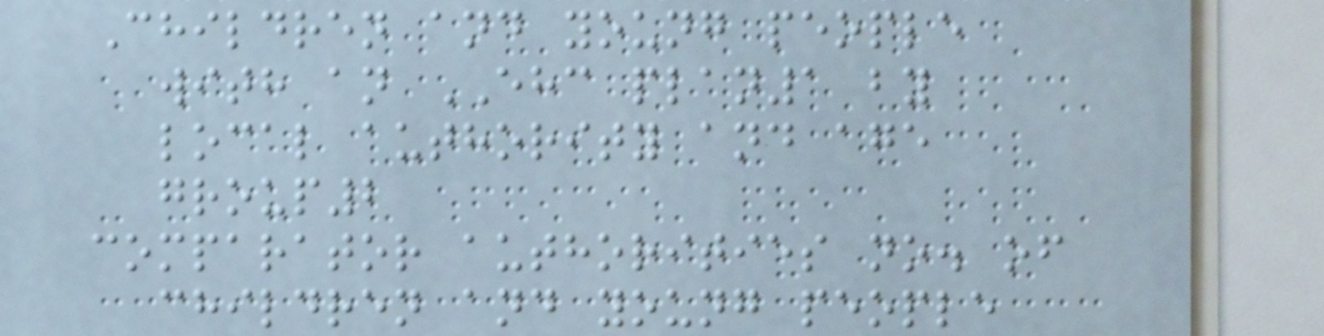Children and young people
with an EHC plan1 by
local authority and age
group2
comparator authorities no. of
children and young people
